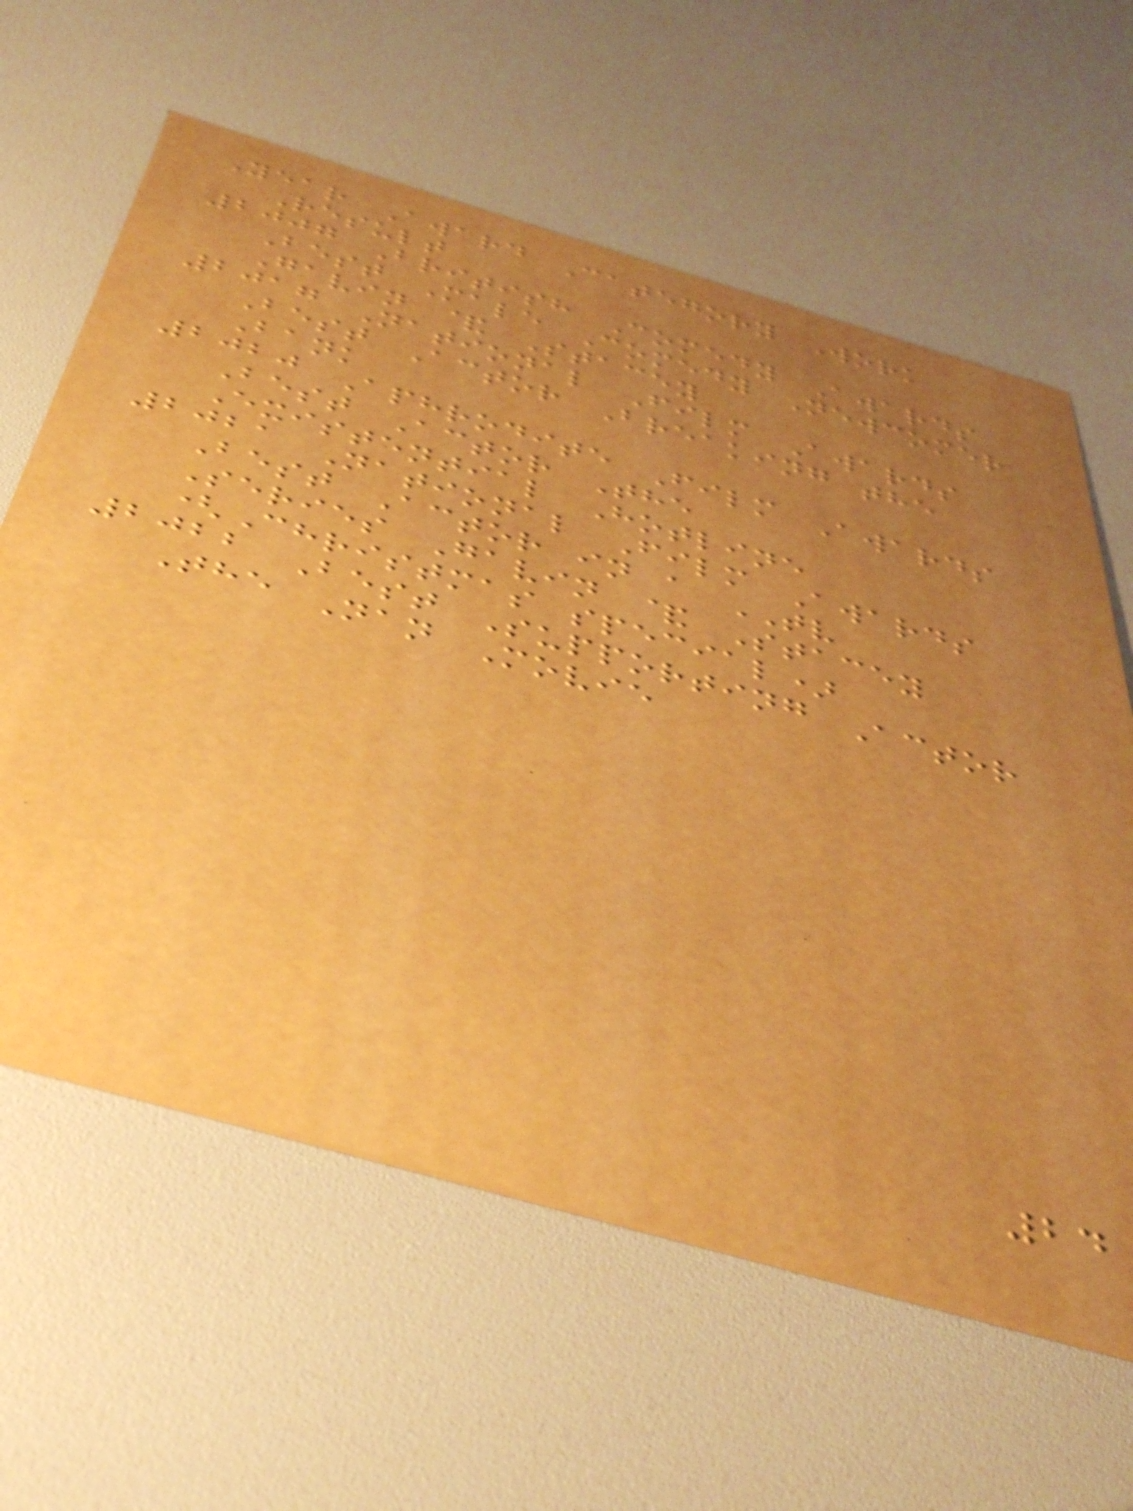Year Award Category Work
Result
2007 British Comedy Awards
Best Male Comedy Newcomer
Gavin & Stacey
2017 National Film Awards
Best Actor Breaking the
Bank
2020 Aphrodite Film Awards
Best Actor The
Existential Hotline
2021 National Film Awards
Best Actor in a TV
Series Gavin & Stacey
(Christmas special)
2022 Best Supporting Actor
The Nan Movie
24
